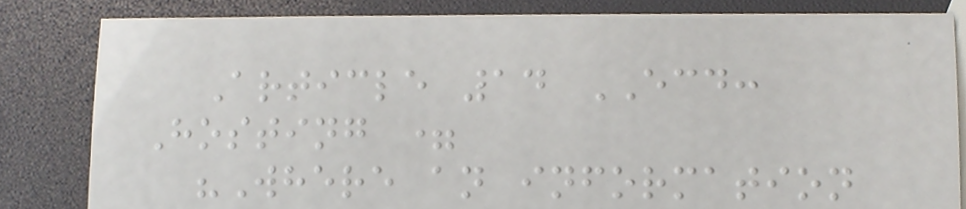Article 14 ECD:
Hosting =
"Where an information
